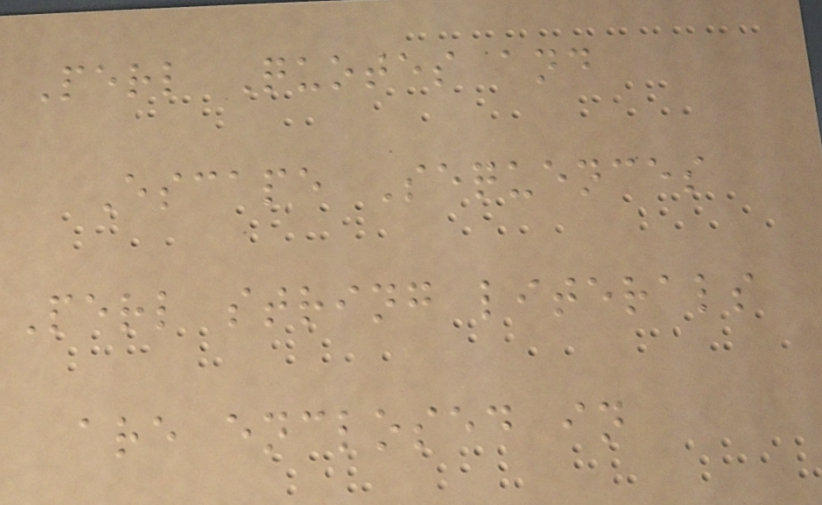Perl Quotes and
Escape Sequences
Perl string literals
are enclosed in
